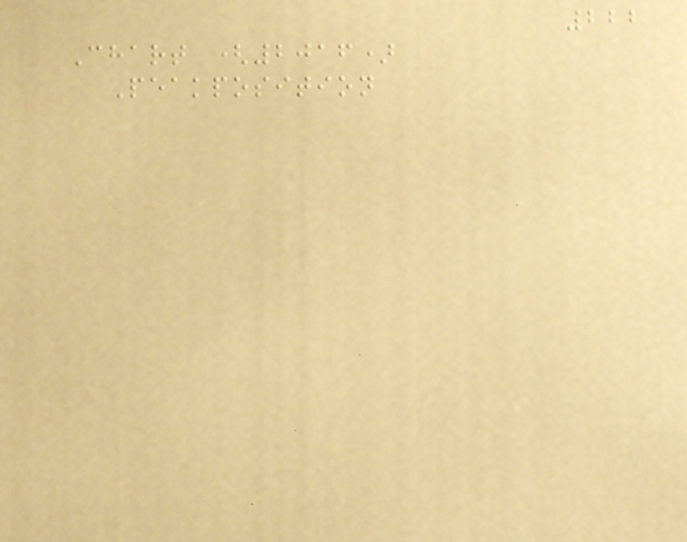222
Chart (2016)
Peakposition
